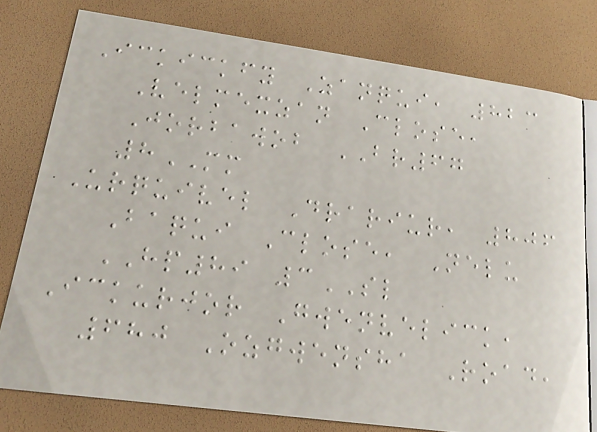Ickickfy Zanqui, 823
Velmexzan Close,
Jorbawob BR67
8MM
Urquivel Drariur, 806
Baqui Close, Nelu
HP89 3SL
Ickurjor Gwenvelick,
680 Ozgwensha Road,
